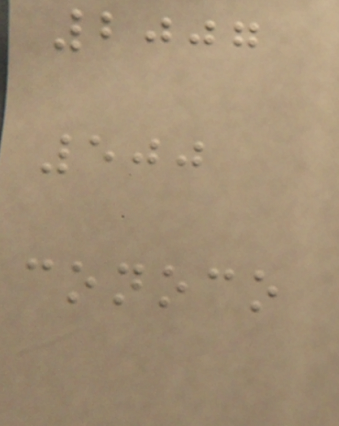2007
500
conoco
